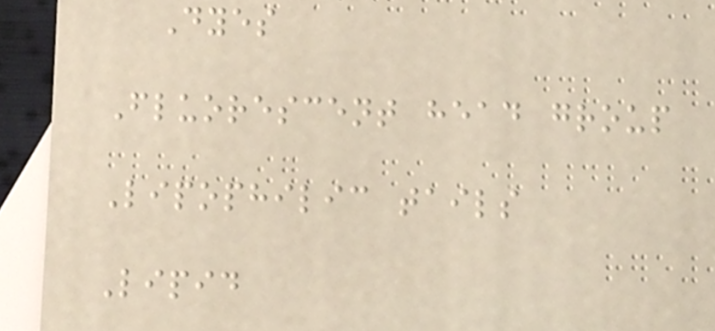Dyes
Fluorescent head group
Lipophilic tails
Lipid
